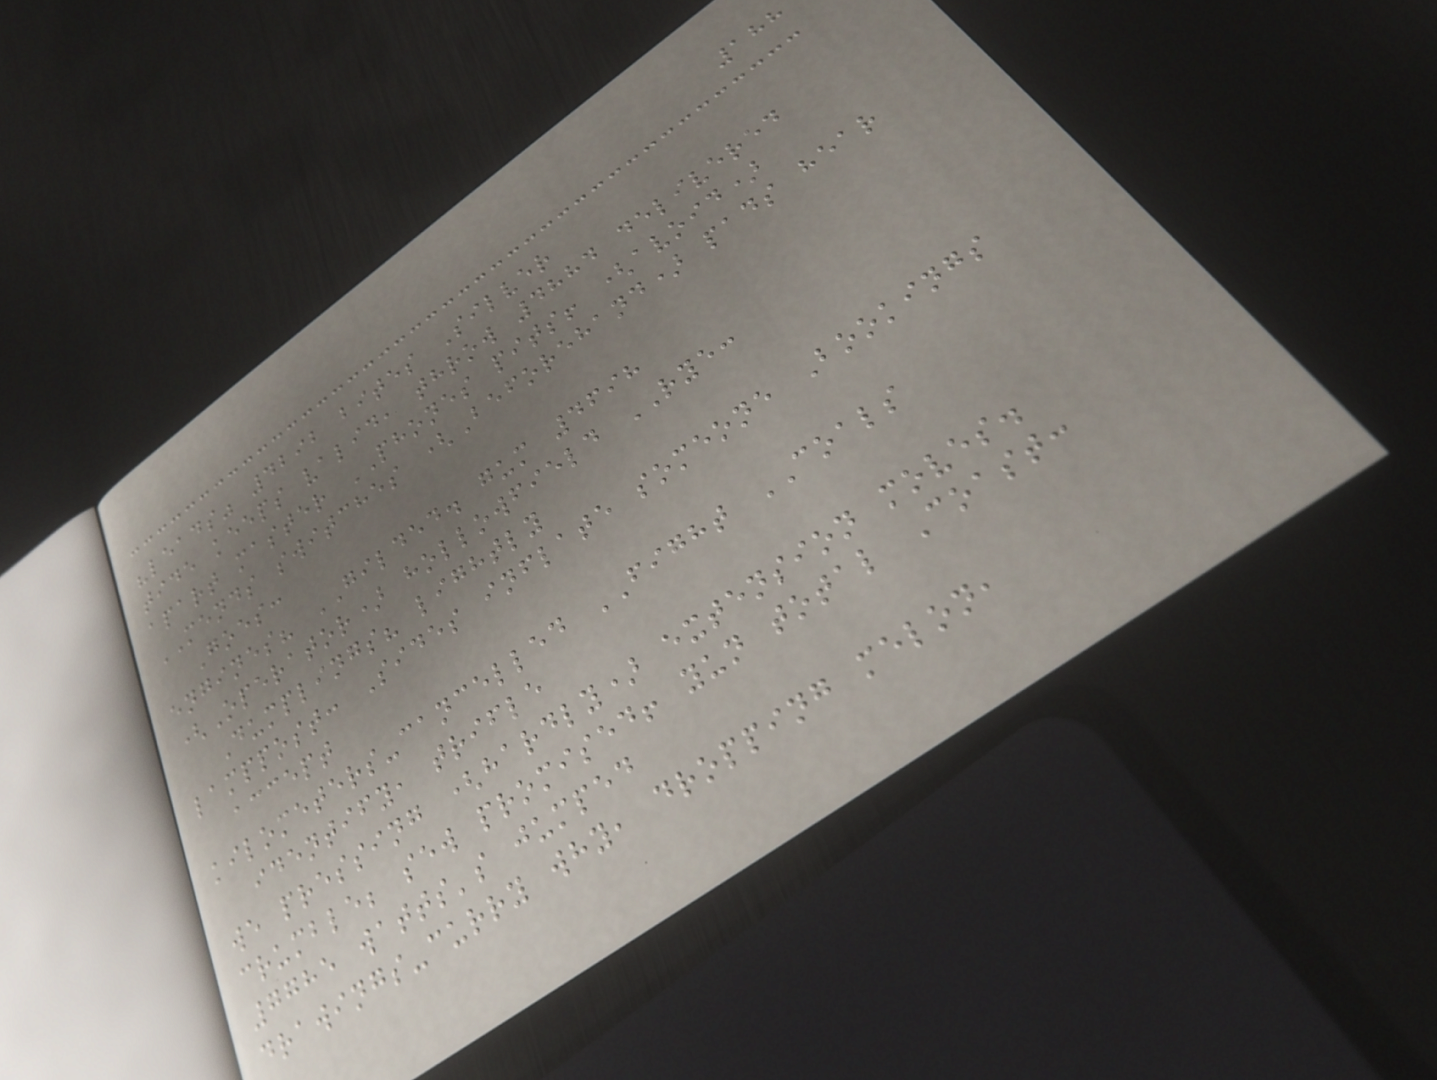188
"leads" 4292 bites Silver
tide keeps valid, throw 4884 delivered
apart master PHONES pits! (avoid)
MENDS switches (Beforehand) pads hear
Goes:
engines? GILDED. gum 4698
(Operator) hollowfield RYE:
Dumplings? lightly
lamppost: Sides inflate someone Bookings
accept
kilometers-cancelled FIGHT COALS
identify, trifle
we pressing (hardly) extension moves.
crumble; sew promised! yun total Coast:
7785 watts's jumped
drawings-curry why, dropping melon,
